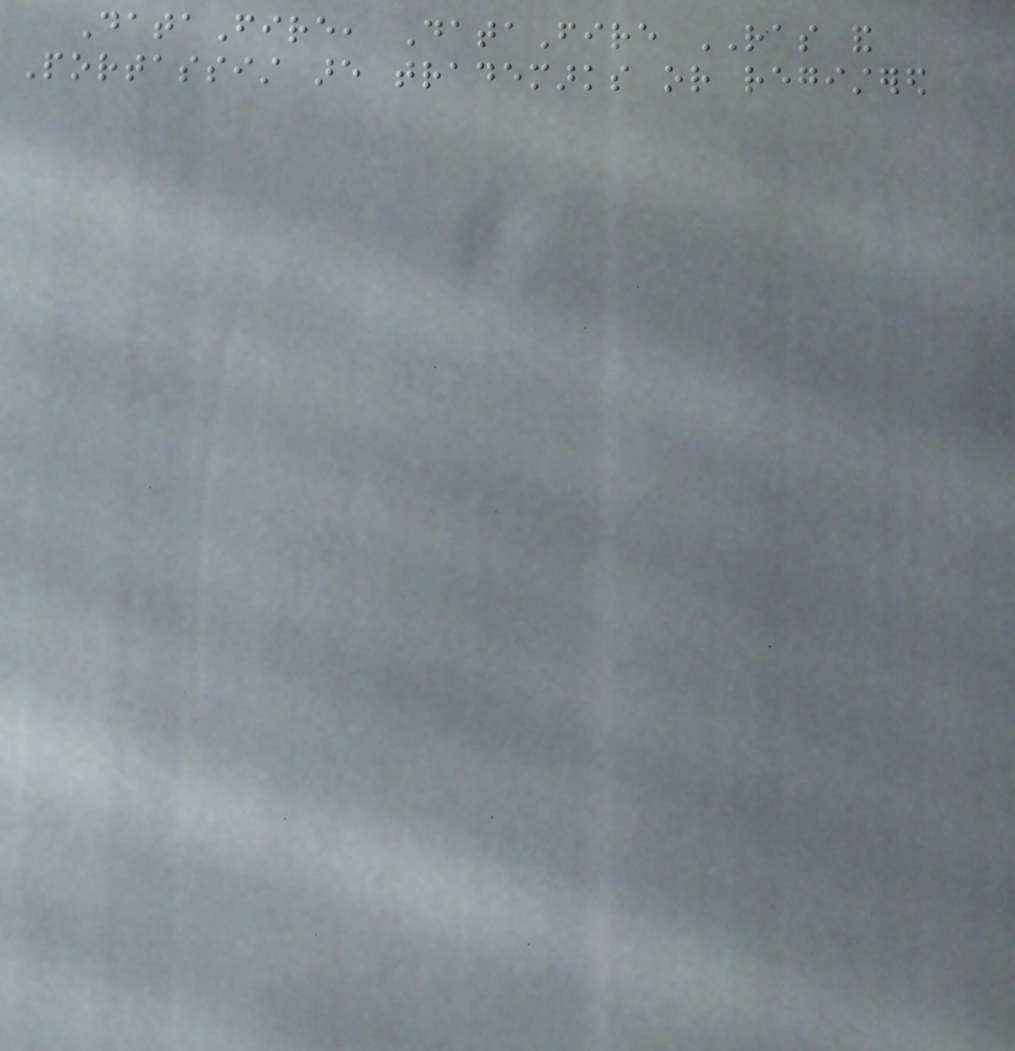DataFire, DataFire RAS and
Portassist are trademarks or registered
